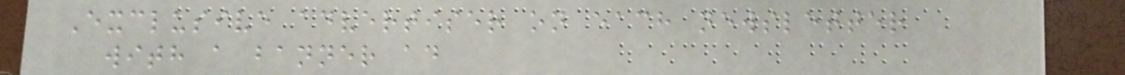Exclusive advertiser on each newsletter
with a banner ad
